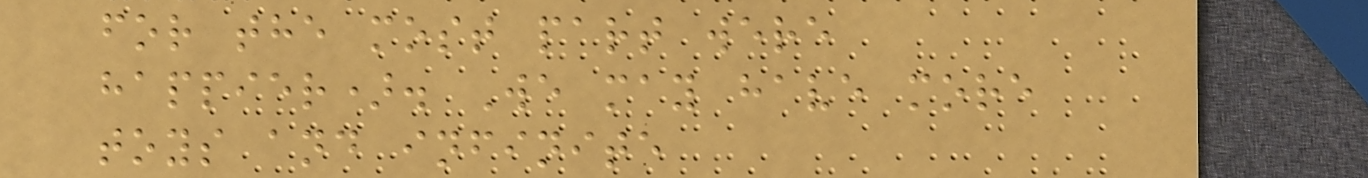for the most part were
happier). We may have more
toys and infinite
